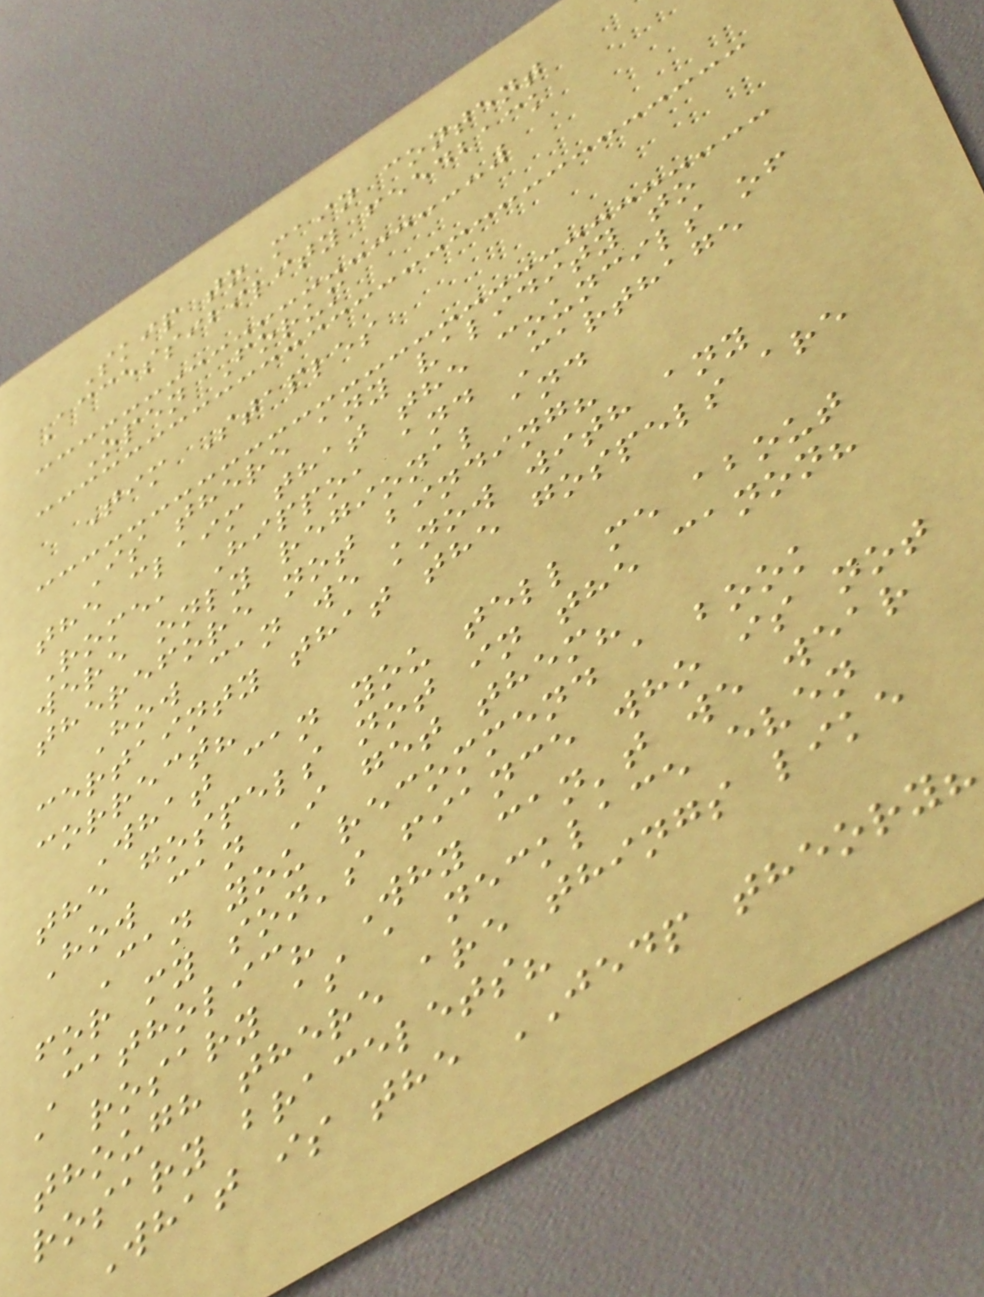Skip to main content
Accessibility feedback
Open Forum
Tim Staples
Is there any validity to
the claim that the councils of
Rome, Hippo, and Carthage
were only regional and
therefore not binding?
How can we know with any
certainty that the gospels are
correct?
What can you tell me about
the gospels not in the canon?
How can I get them?
Can you recommend a book
for my son's fiance who is not
Catholic? Why can't we wear
a rosary as a necklace even
though there are things like
rosary bracelets?
What is the JEDP theory?
